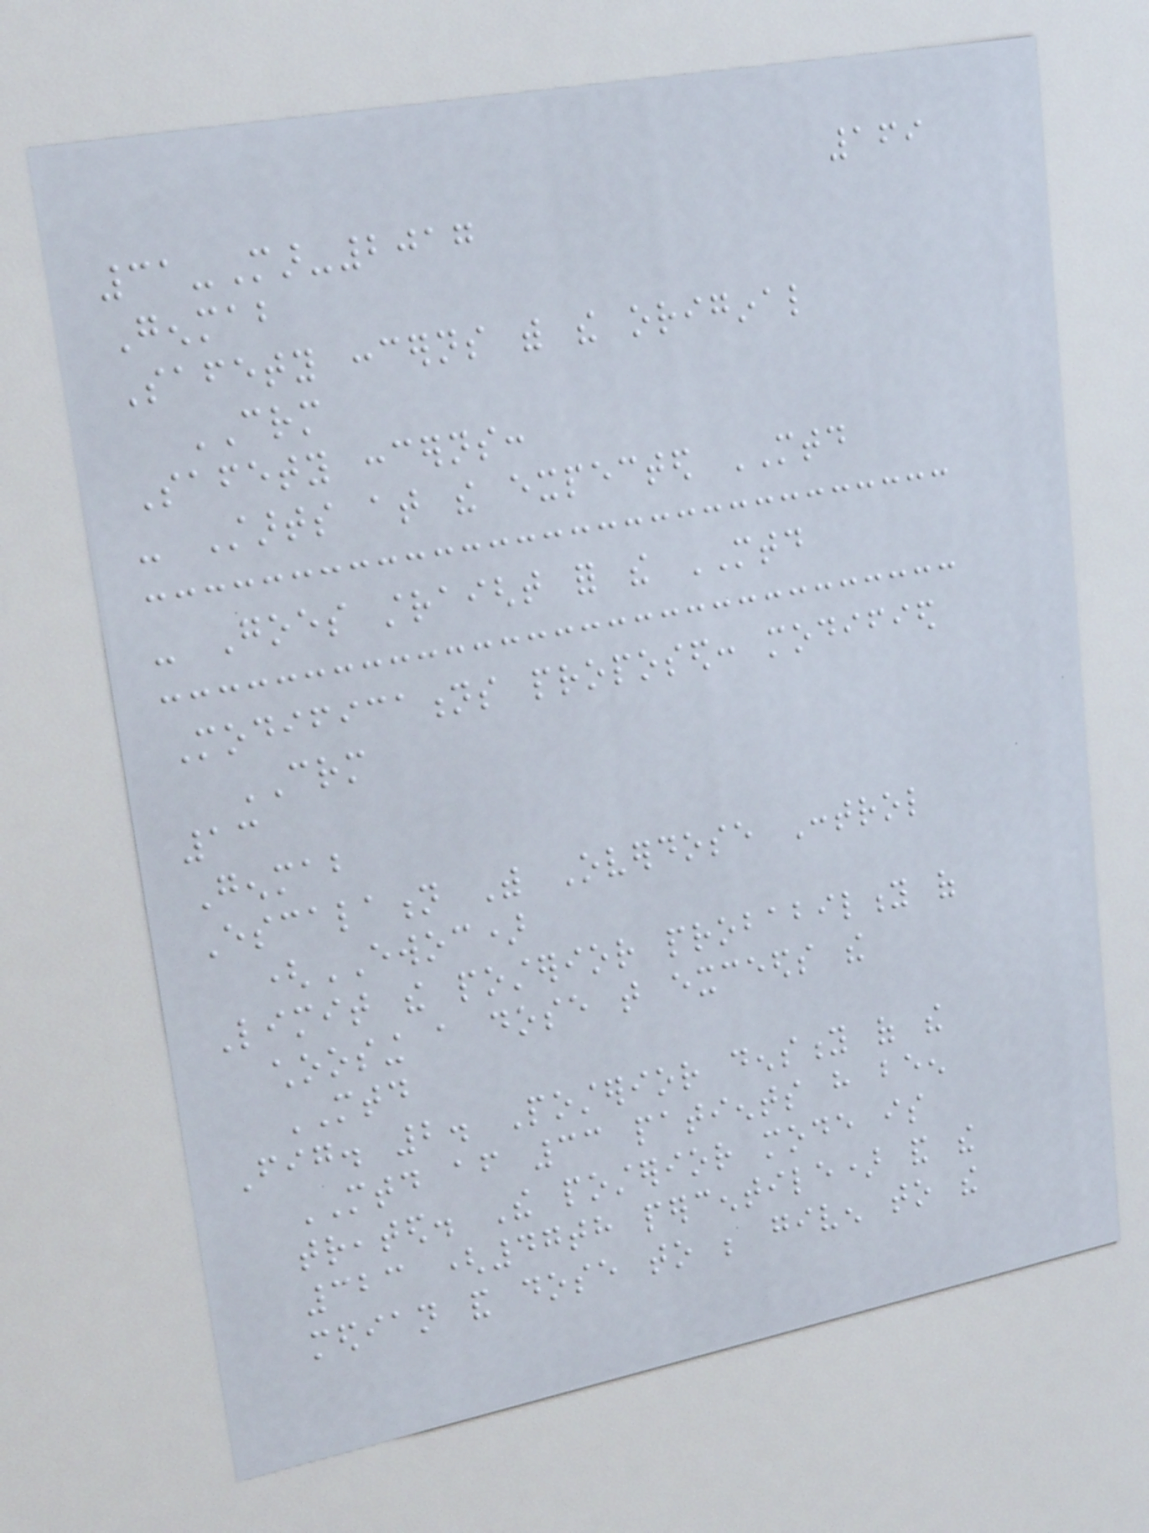169
31-Mar-2017
Genmab
Safety concerns with the original
CRM
Safety concerns:
- Starts at the expected MTD
- Goes straight for the MTD
Modifications proposed: modified
CRM
13
Genmab
Escalation With Overdose Control
(EWOC)
Limit the posterior probability of
choosing a dose that exceeds the
MTD
Fig. 2. Posterior density of the
MTD after 33 patients have been
treated. The posterior mode is
323 (47th percentile) and the
median and dose to be given to the
